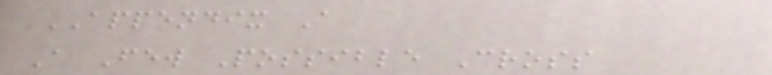APPENDIX A
A Few Possible Cross
